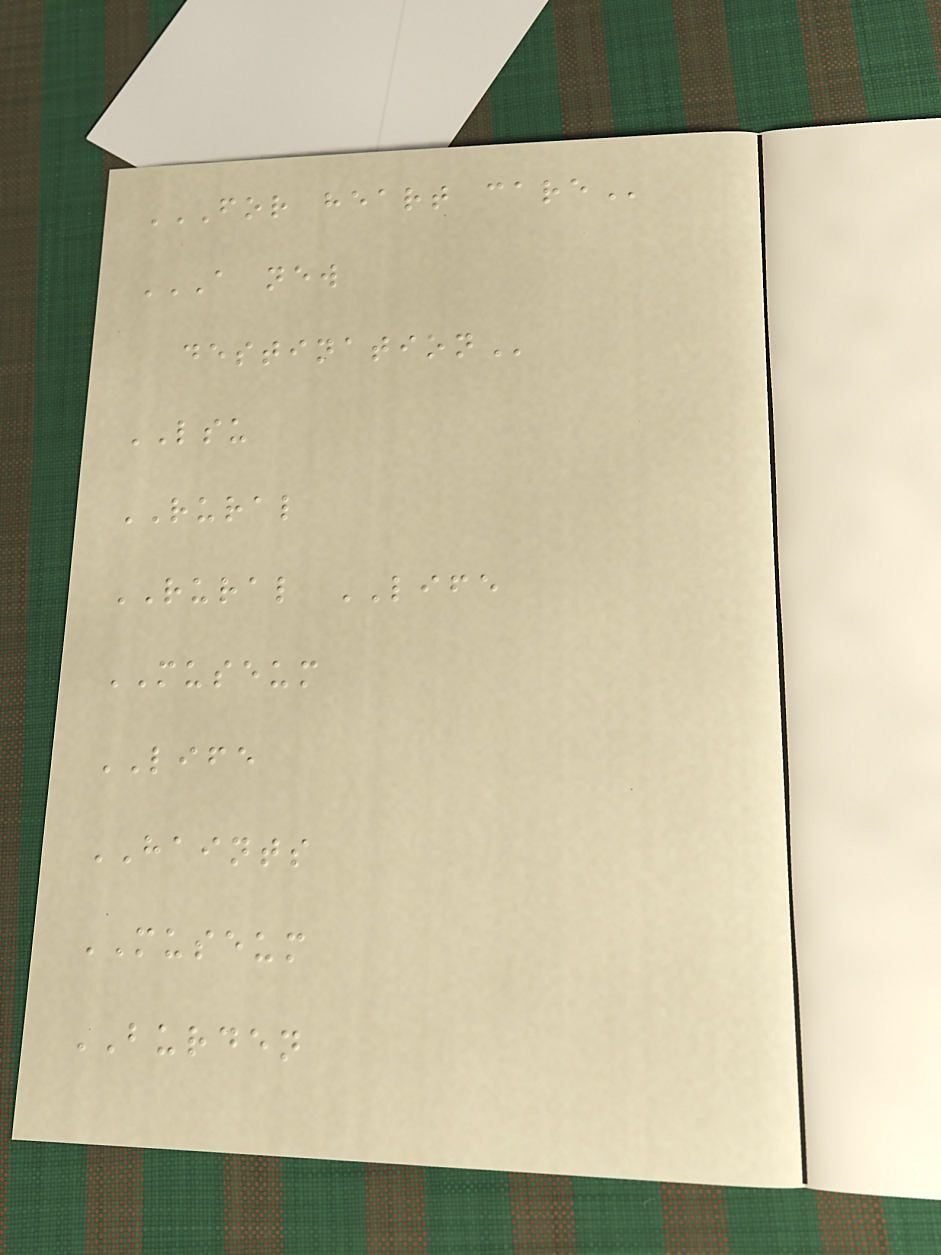FOR HEART CARE
A NEW
DESTINATION
LSU
RURAL
RURAL LIFE
MUSEUM
LIFE
HAINTS
MUSEUM
BURDEN
